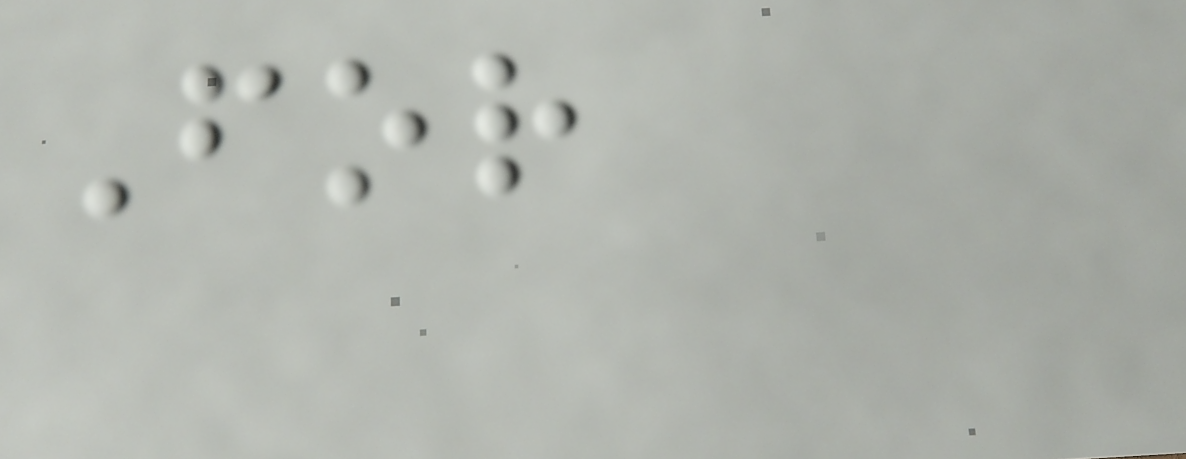For
